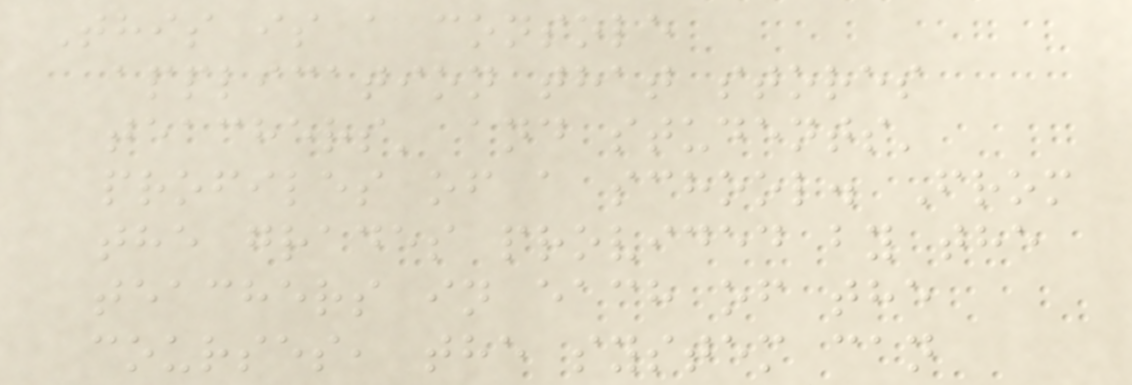This is a console
application that stores
teachers' and students'
profiles of a school. From
the grades provided by the
teachers in each of the
courses, the system can
